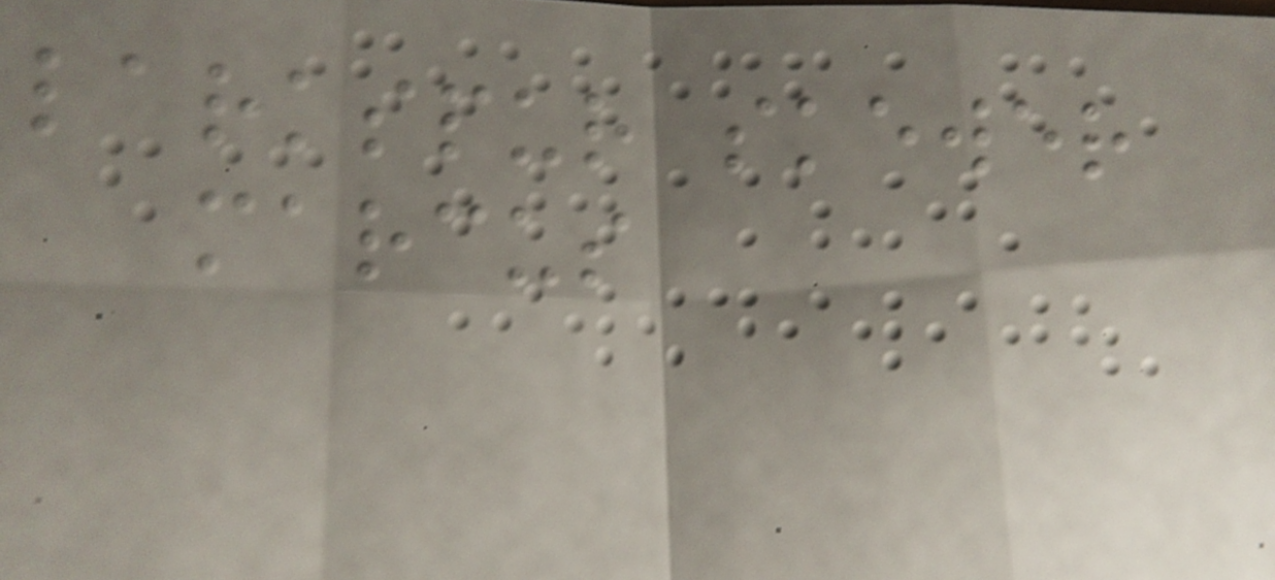larkspur skewer
marcus
